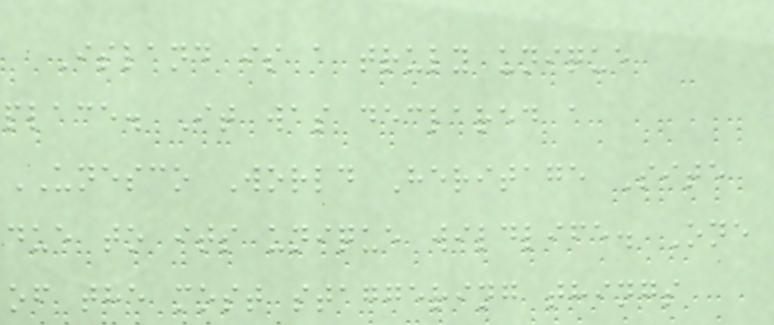Island is a truly unique
place. It was declared a
UNESCO World Heritage Site
due to its unique wildlife. One
of the most staggering things
